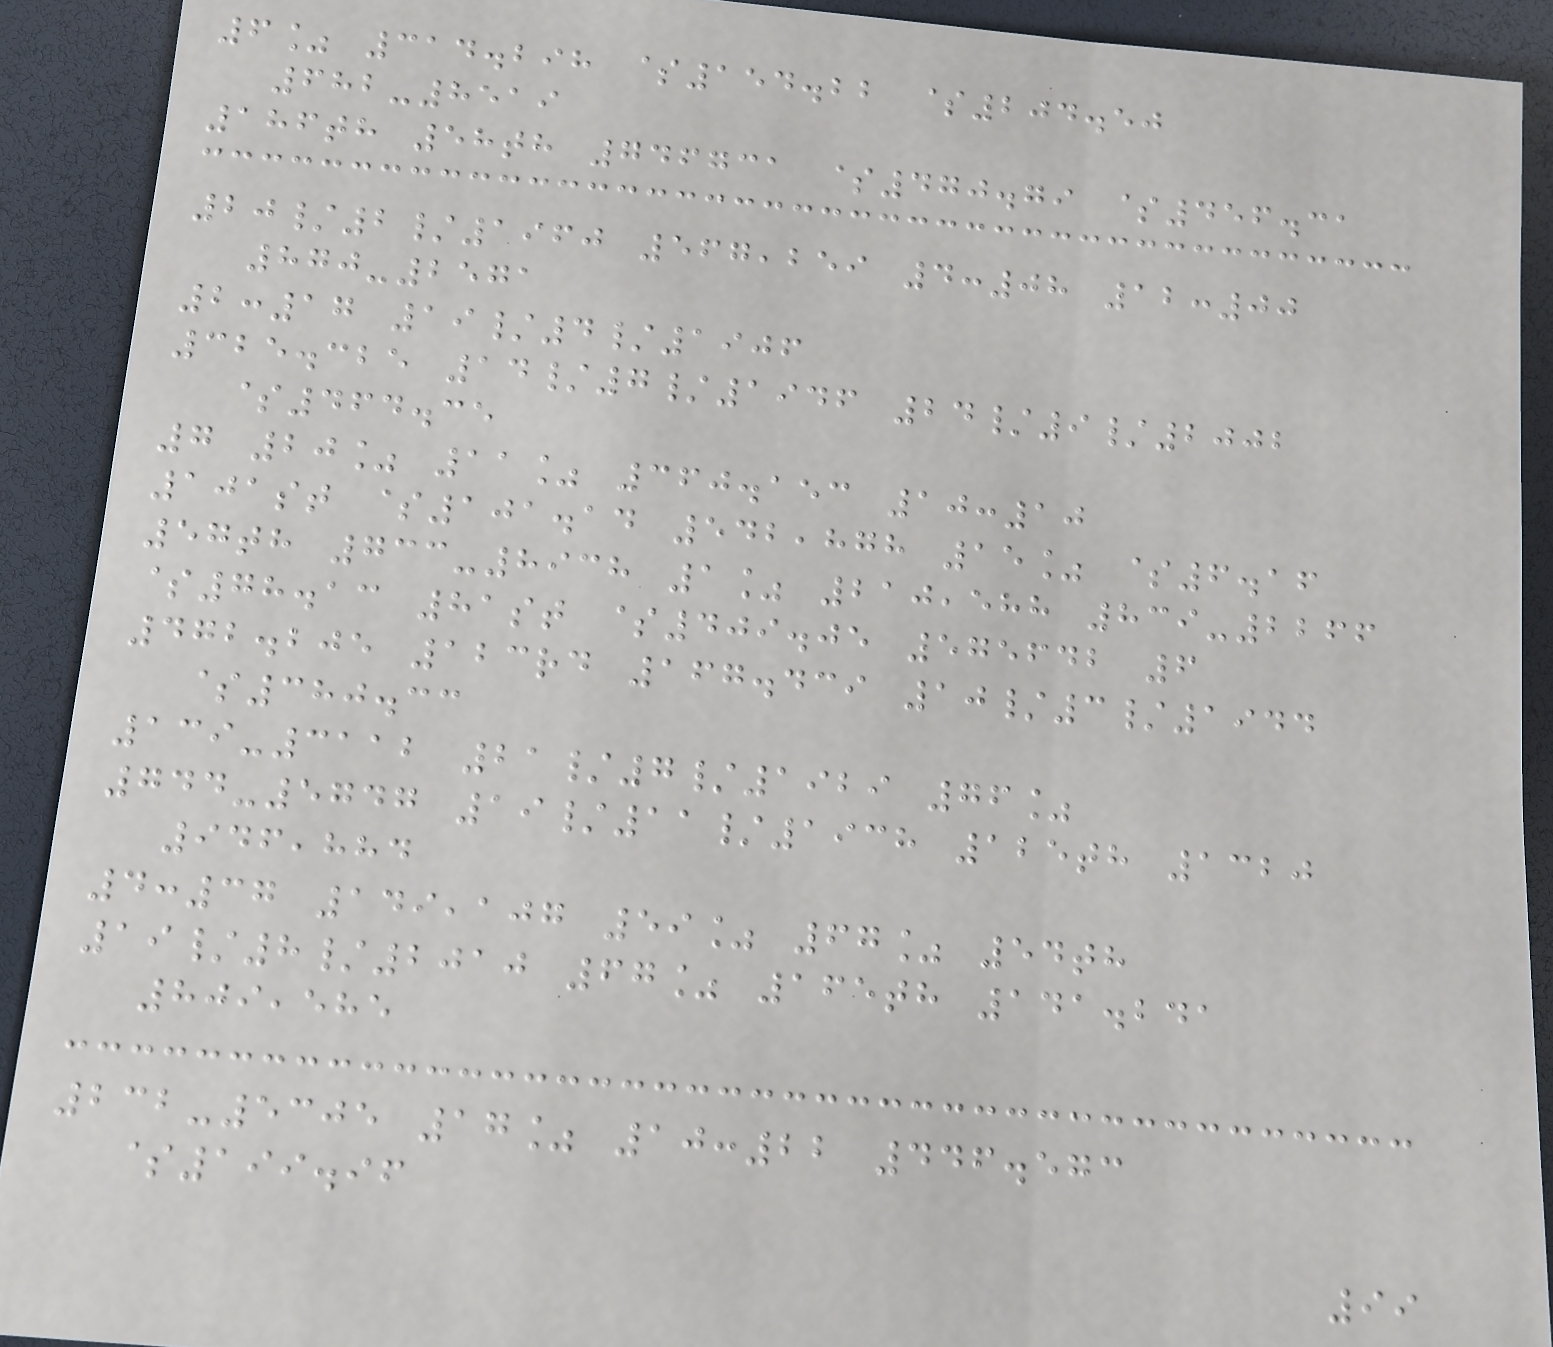6% 314.298 $154.22 $204.50
682-8519
186th 58th 746731 $470.79 $456.31
20/2/1960 567,259 4:08 12:00
870-2571
2:17 19/4/1906
325.325 14/7/1946 24/9/2002
$464.35
7 20% 11% 360.153 10:10
101st $101.14 542,878 15% $6.16
57th 733-8938 1% 210,588 839-2266
$78.13 81st $409.05 575642 6
472.205 123rd 167.439 10/3/1944
$380.33
139-3112 21/7/1929 76%
744-5747 19/11/1938 125th 1320
946,884
4:37 149,107 59% 67% 54th
19/8/2010 67% 165th 141.241
809,585
232-5305 17% 10:22 446.573
$199.96
99
